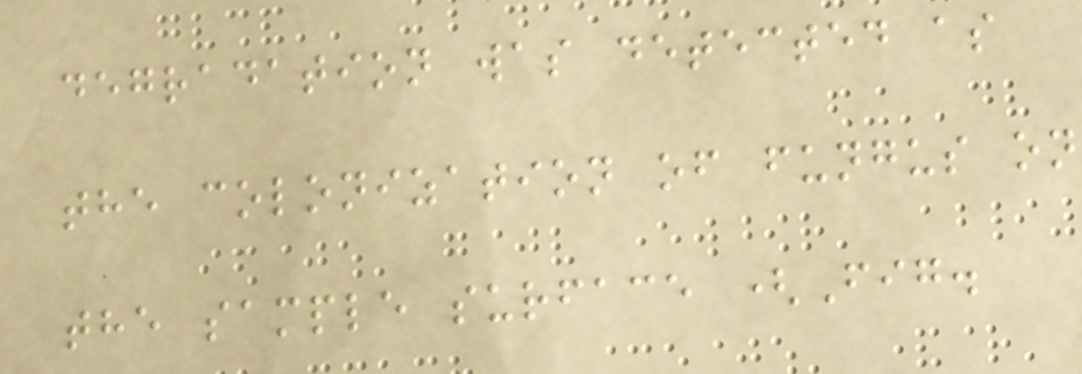degradation was detected as
the colonization of fungus on
the sample surface (Fig.
